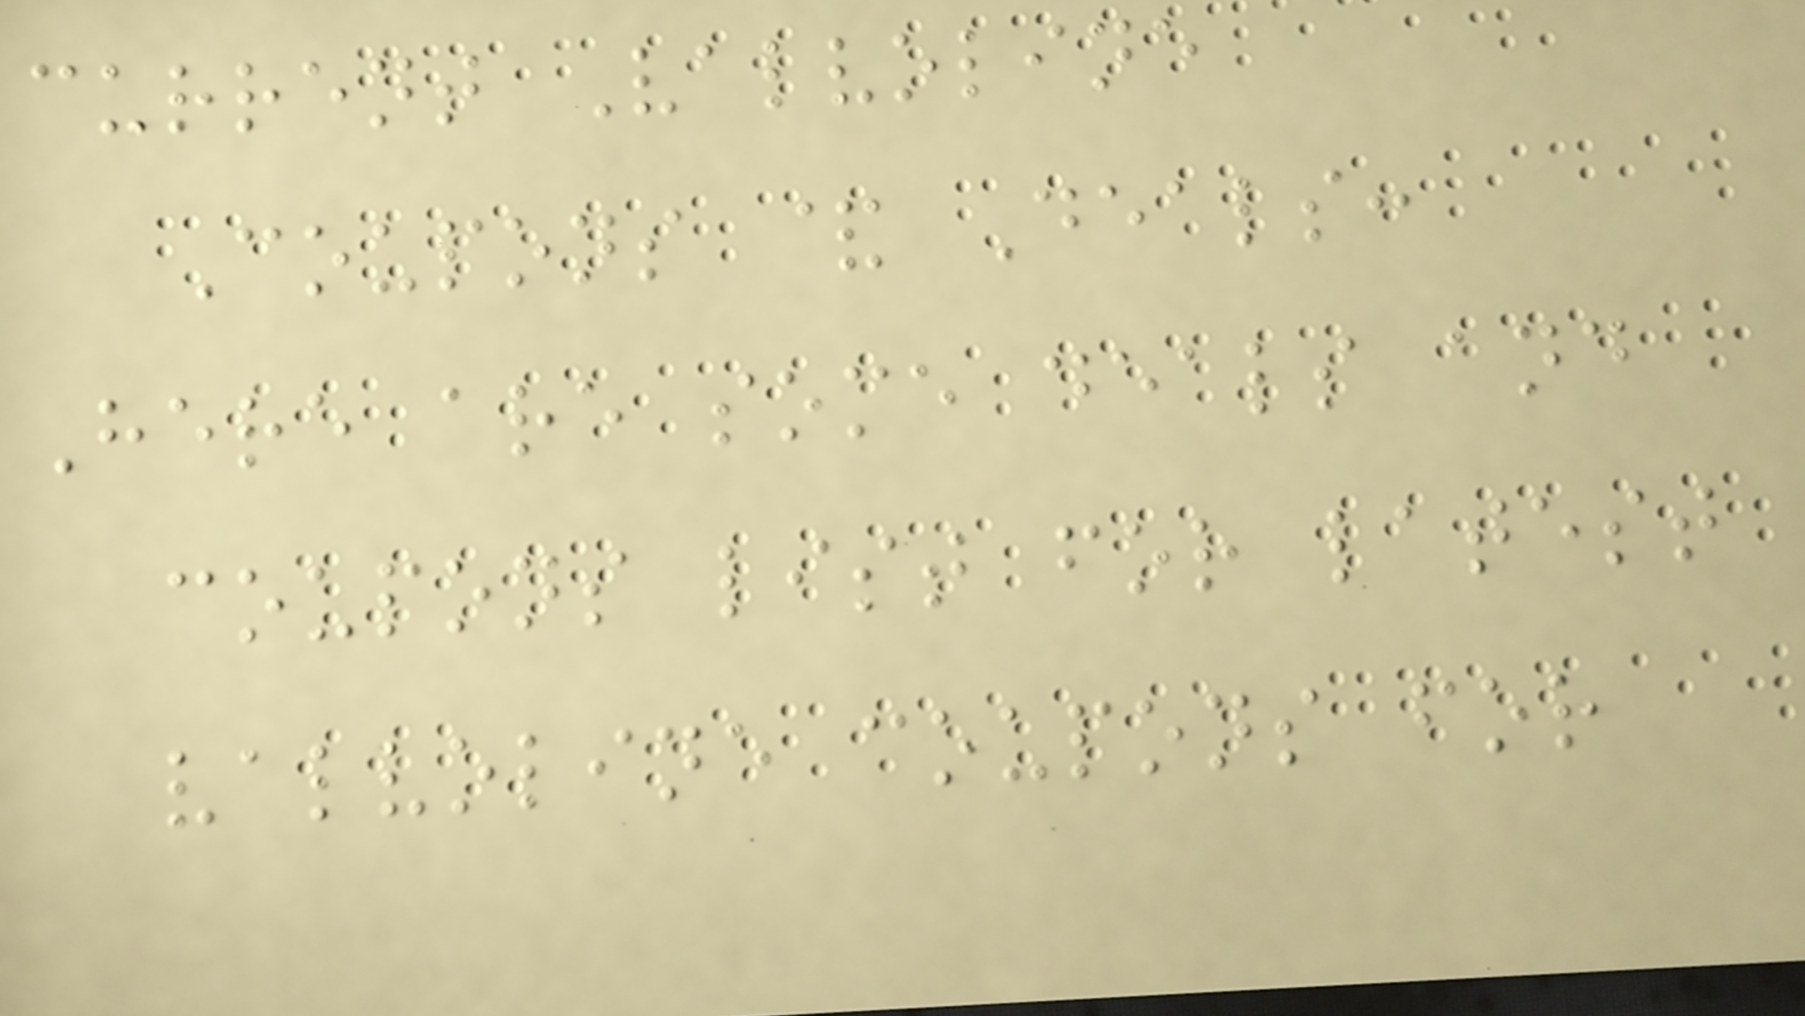current Valvoline
Coupons & Deals:
Here are some deals and
coupons list for latest
valvoline coupons for
